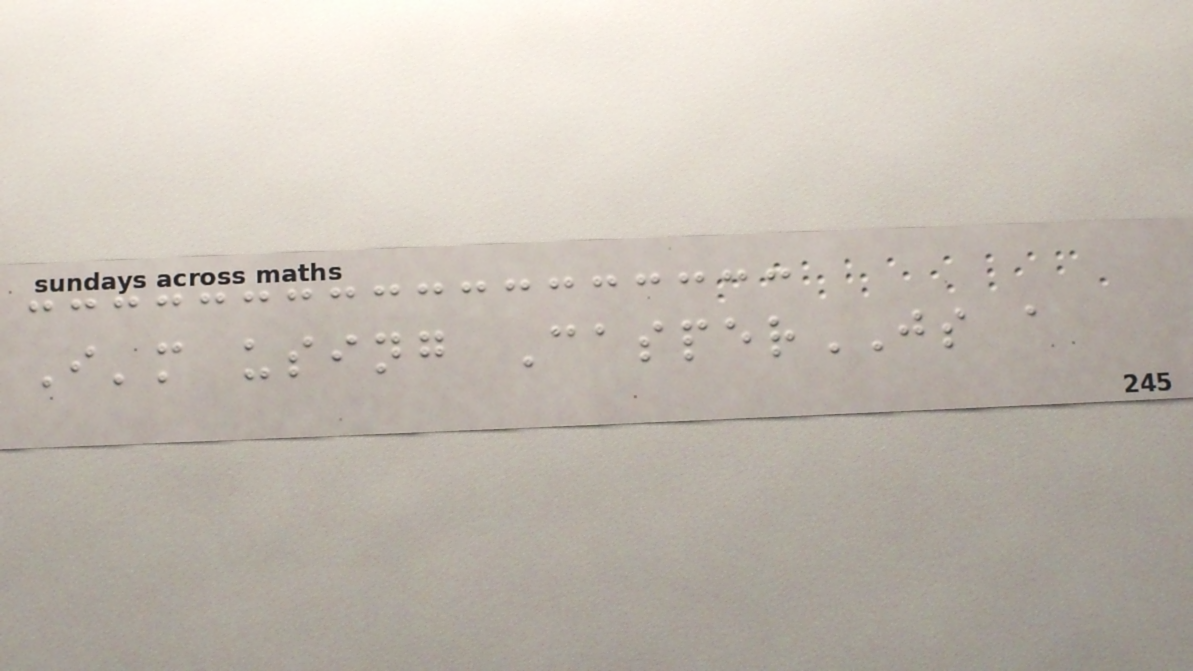I'm using CasperJS a
